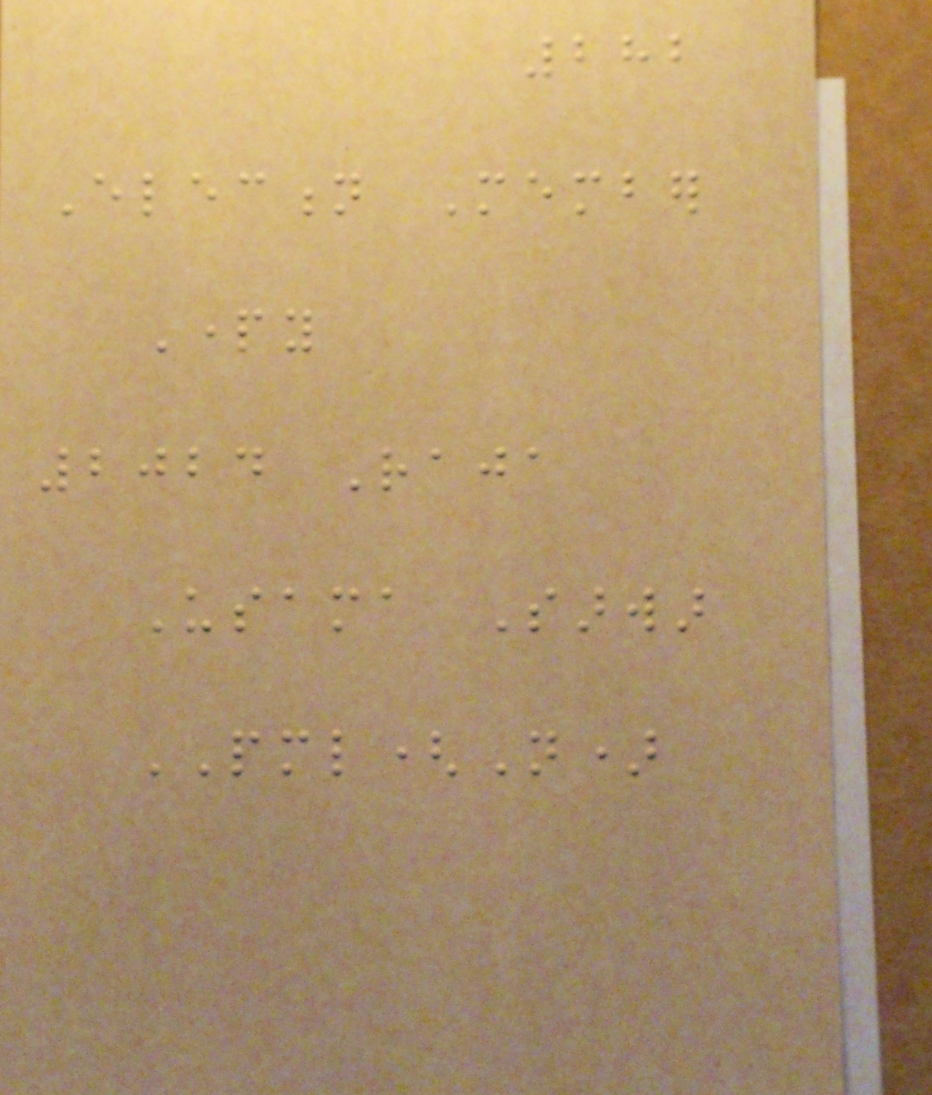282
Election Member
Party
2024 Raja
Usama Sarwar
PML(N)
